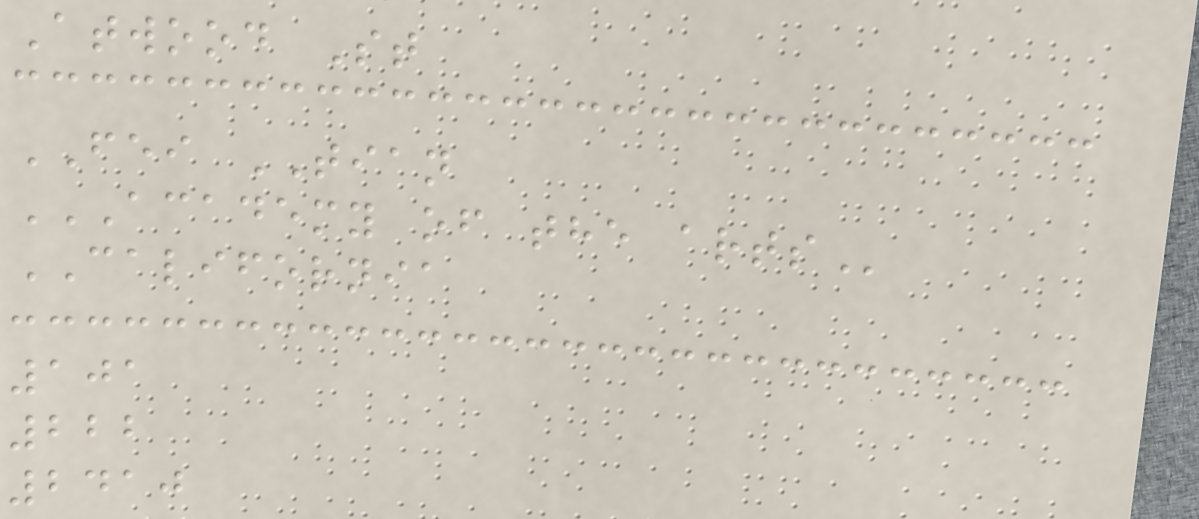Atwood St
FEI TIAN
ACADEMY OF THE ARTS
CALIFORNIA
101
222
2410
